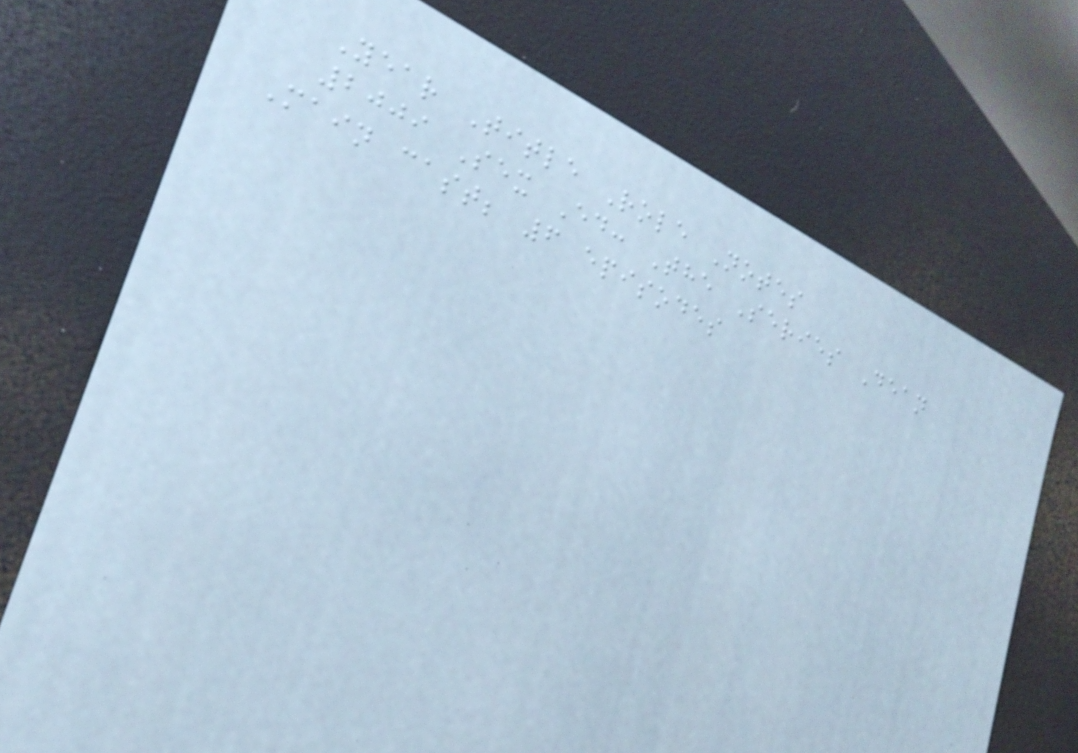Year Title Role Notes
2009 Sex Ed: The Series Dean
Main cast; 6 episodes
